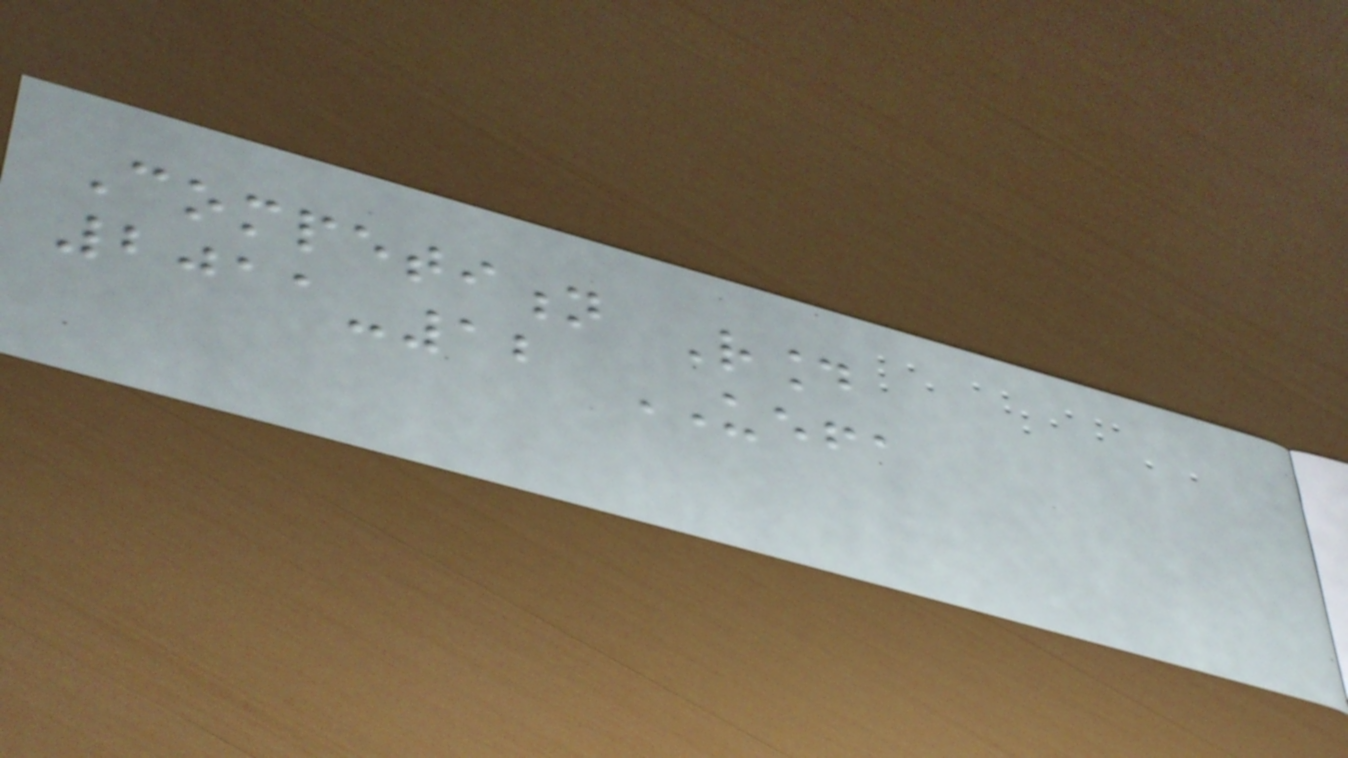Competition Round
2011-12 UEFA
